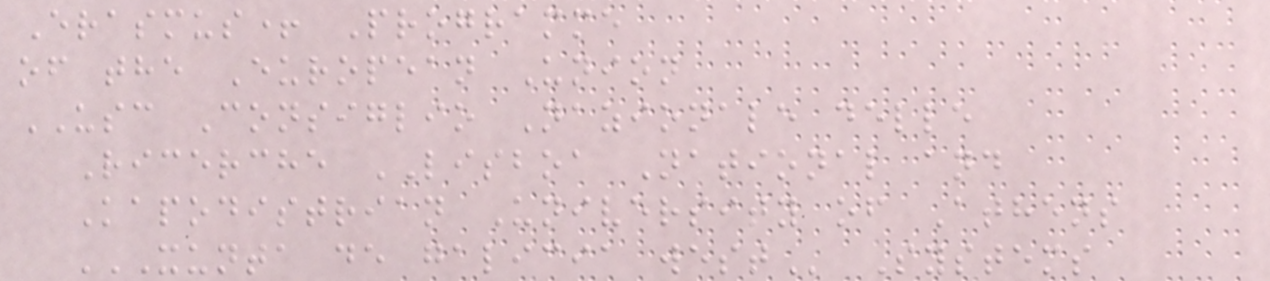Erasmus+ Programme
of the European Union
USC Consiglio Nazionale delle
Ricerche LISBOA National and
Kapodistrian University of Athens
XUNTA DE GALICIA WEST Systems
